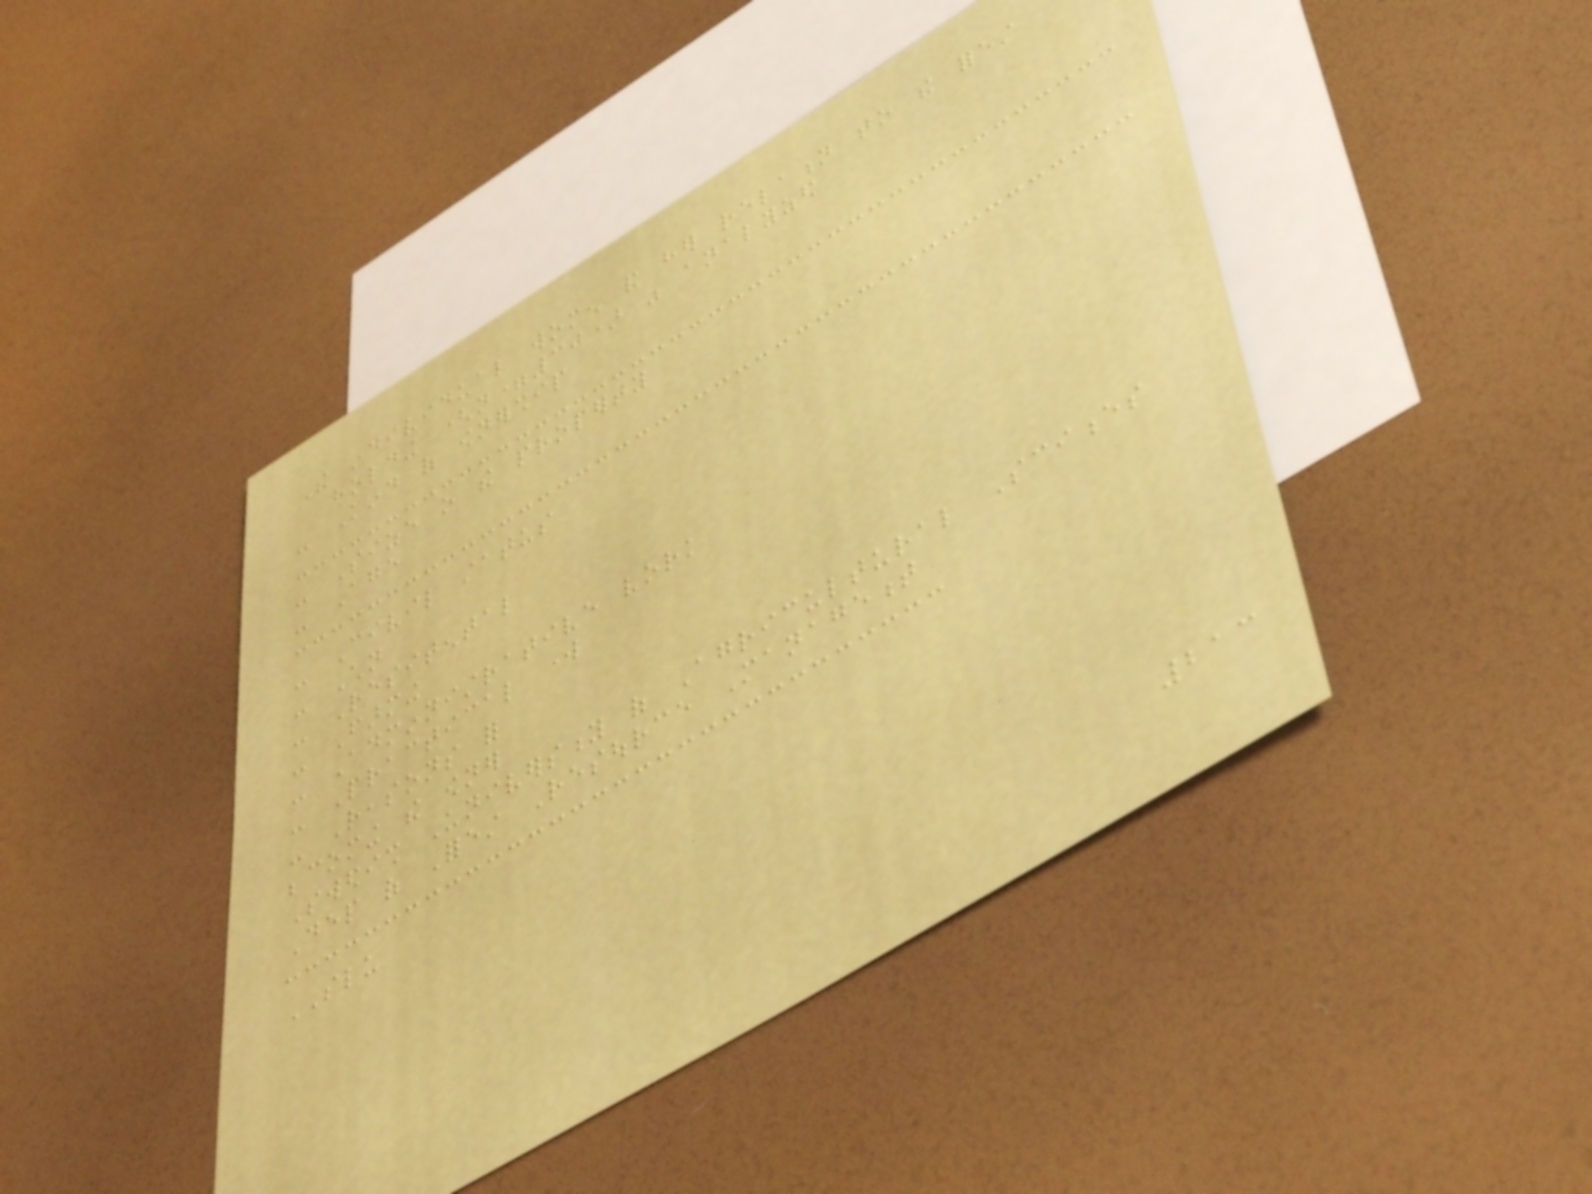The individual women and her relation to the forest
holding (n=30) was analyzed
- Kind of ownership
- Size o the property
- Age
- Civil status
- Children
- Resitental
- Farming
- Adminnistrative vork
- Practical work
- Reasons for
becoming the owner
Swedish University of Agricultural Sciences
Dep of Forest Resource Management
SLU
213
